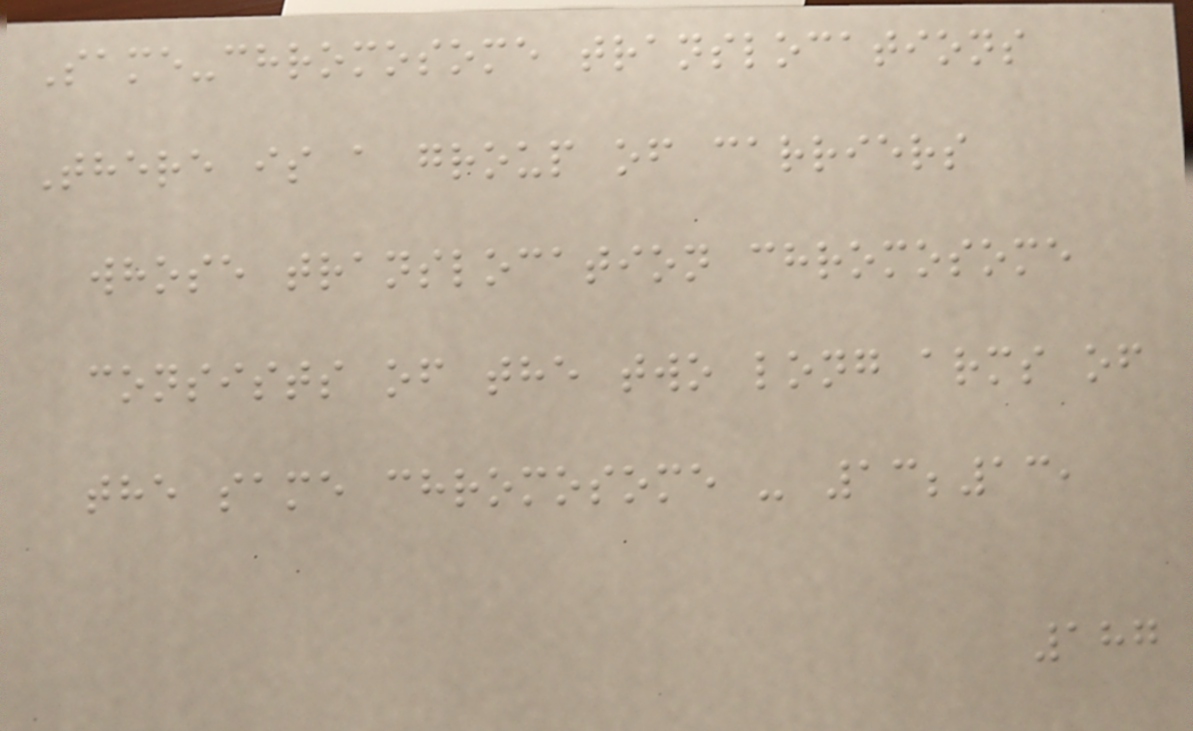Same-chromosome translocations
There is a group of carriers
whose translocation chromosome
consists of the two long arms of
the same chromosome - 13;13,
187
